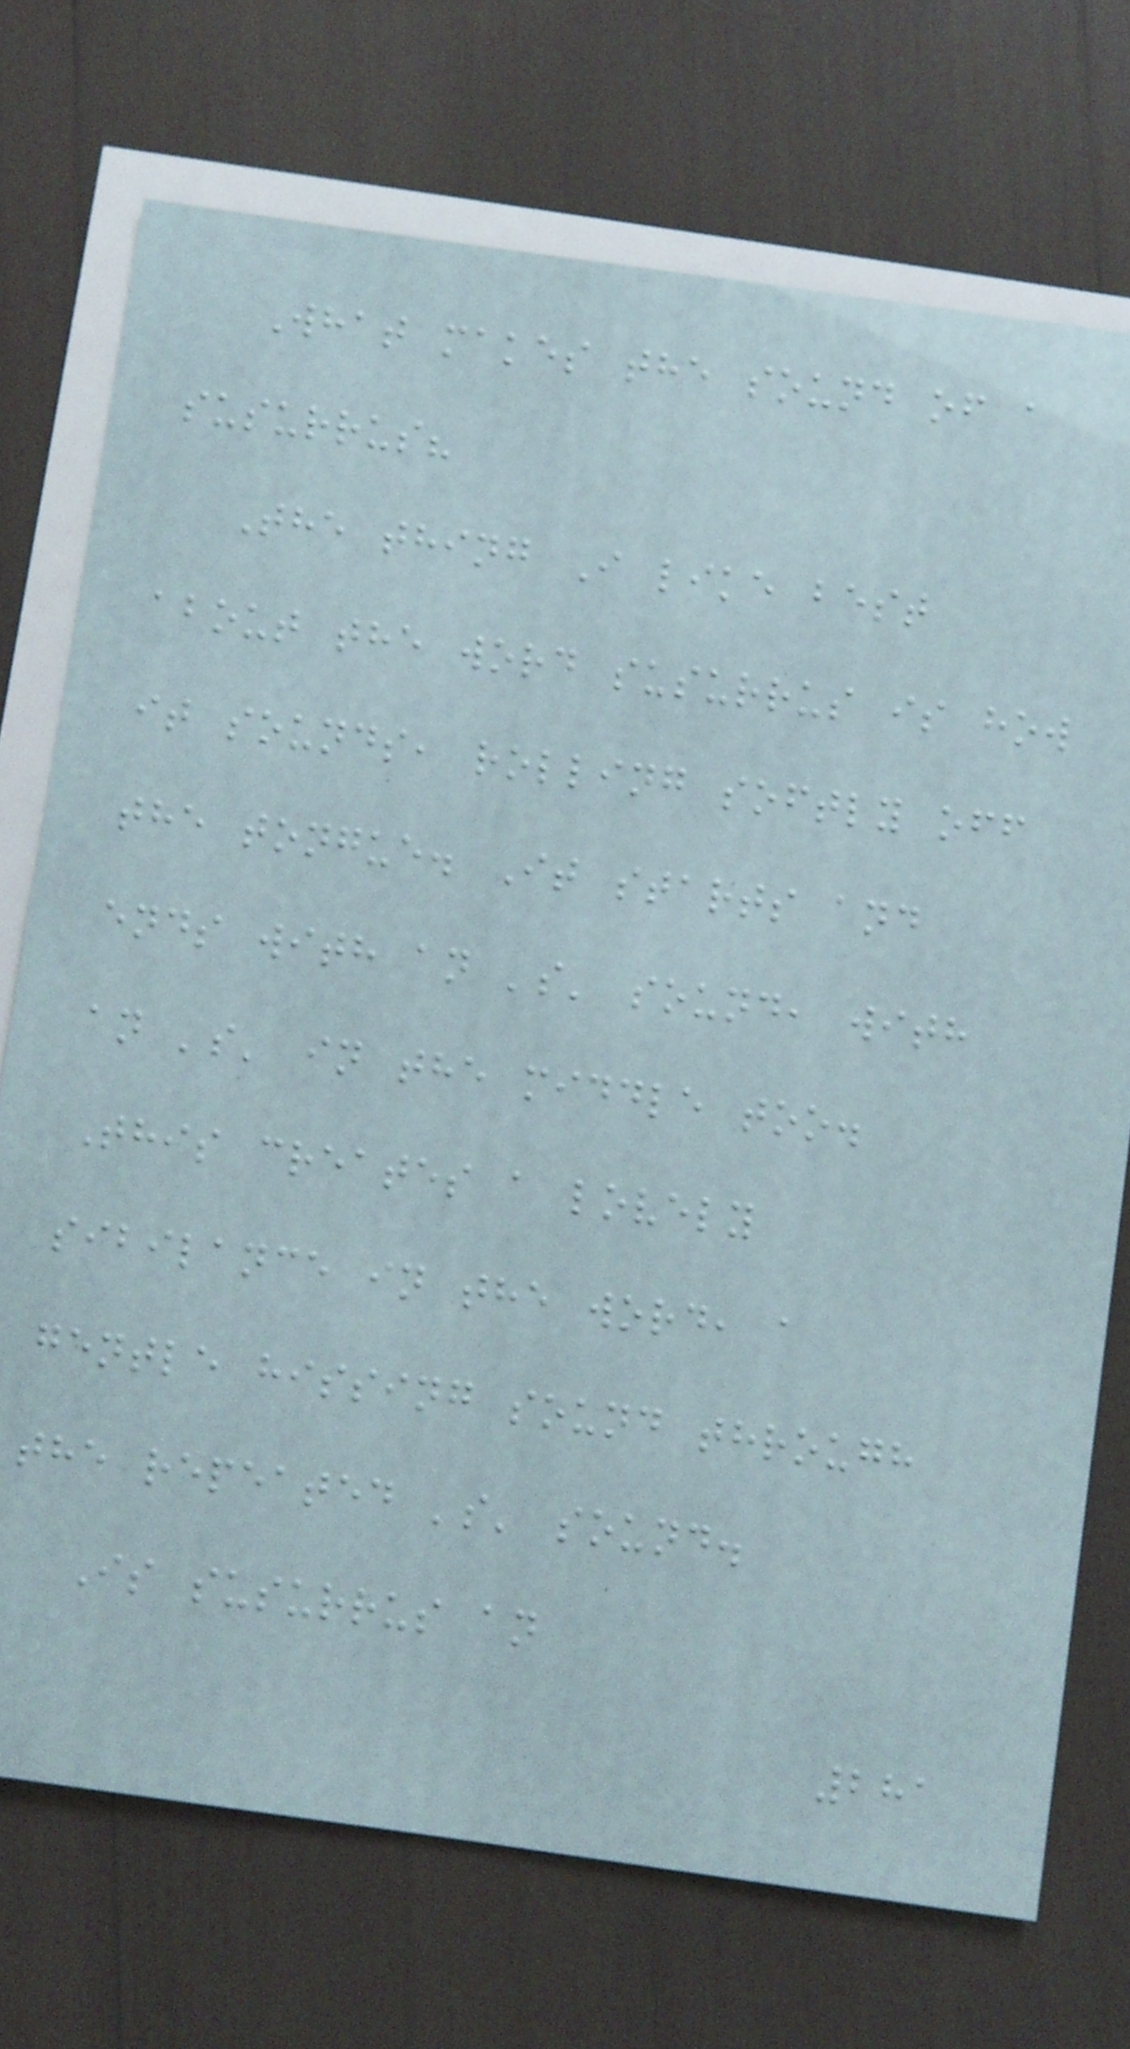What makes the sound of a
susurrus?
The thing I like best
about the word susurrus is how
it sounds, rolling softly off
the tongue. It starts and
ends with an 's' sound, with
an 's' in the middle too.
This creates a lovely
sibilance in the word, a
gentle hissing sound through
the repeated 's' sound.
Is susurrus an
281
